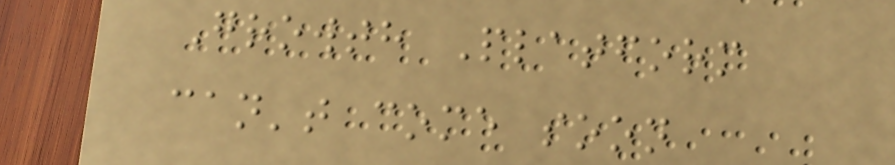Growth Platform
can't come soon
